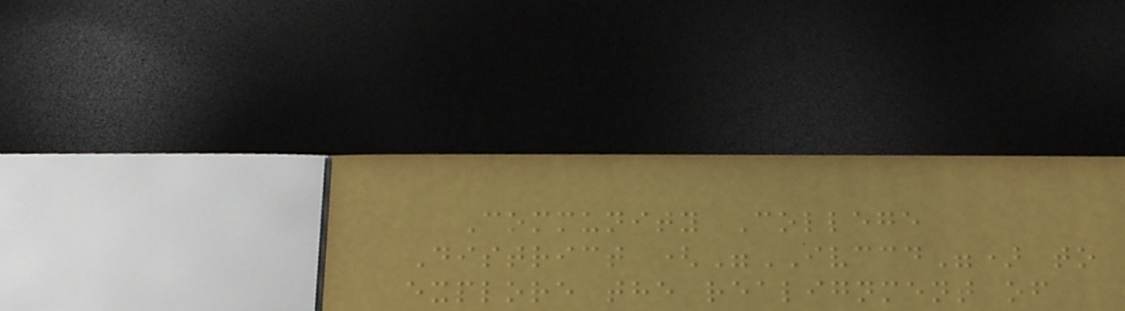Community College
District ("IVCCD") to
explore the realignment of
